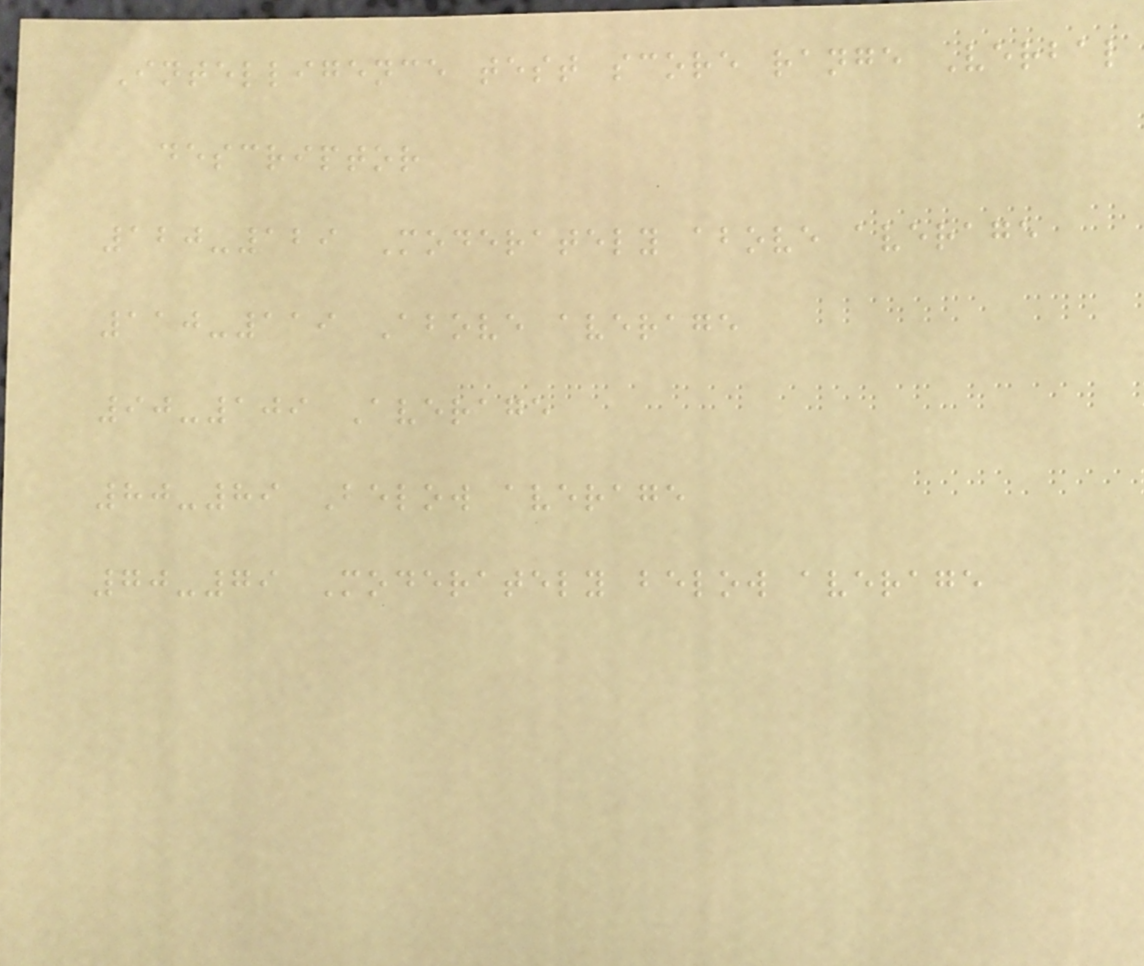Intelligence test score range Verbal
descriptor
120-129 Moderately above average
110-119 Above average
90-109 Average
80-89 Below average
70-79 Moderately below average
